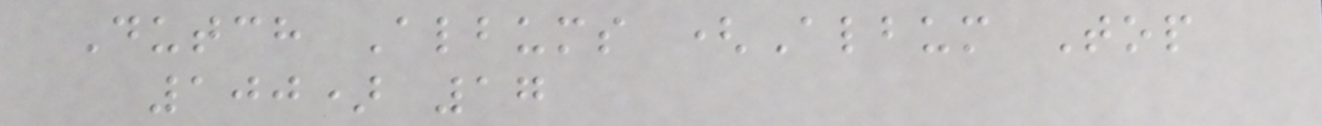Dutch Albums (Album Top
100) 17
